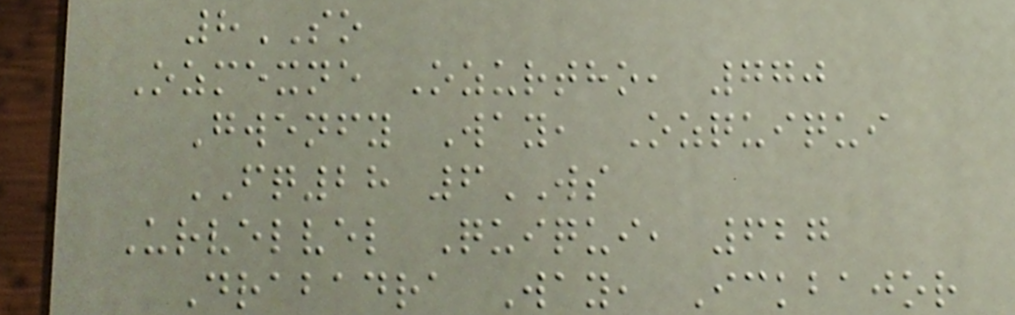8SO
Ozmexne Ozurtho, 770
Gwenfy Way, Ozquiqui
FQ28 6WS
Urvelvel Quiqui, 627
Drabadra Way, Ickbajor
